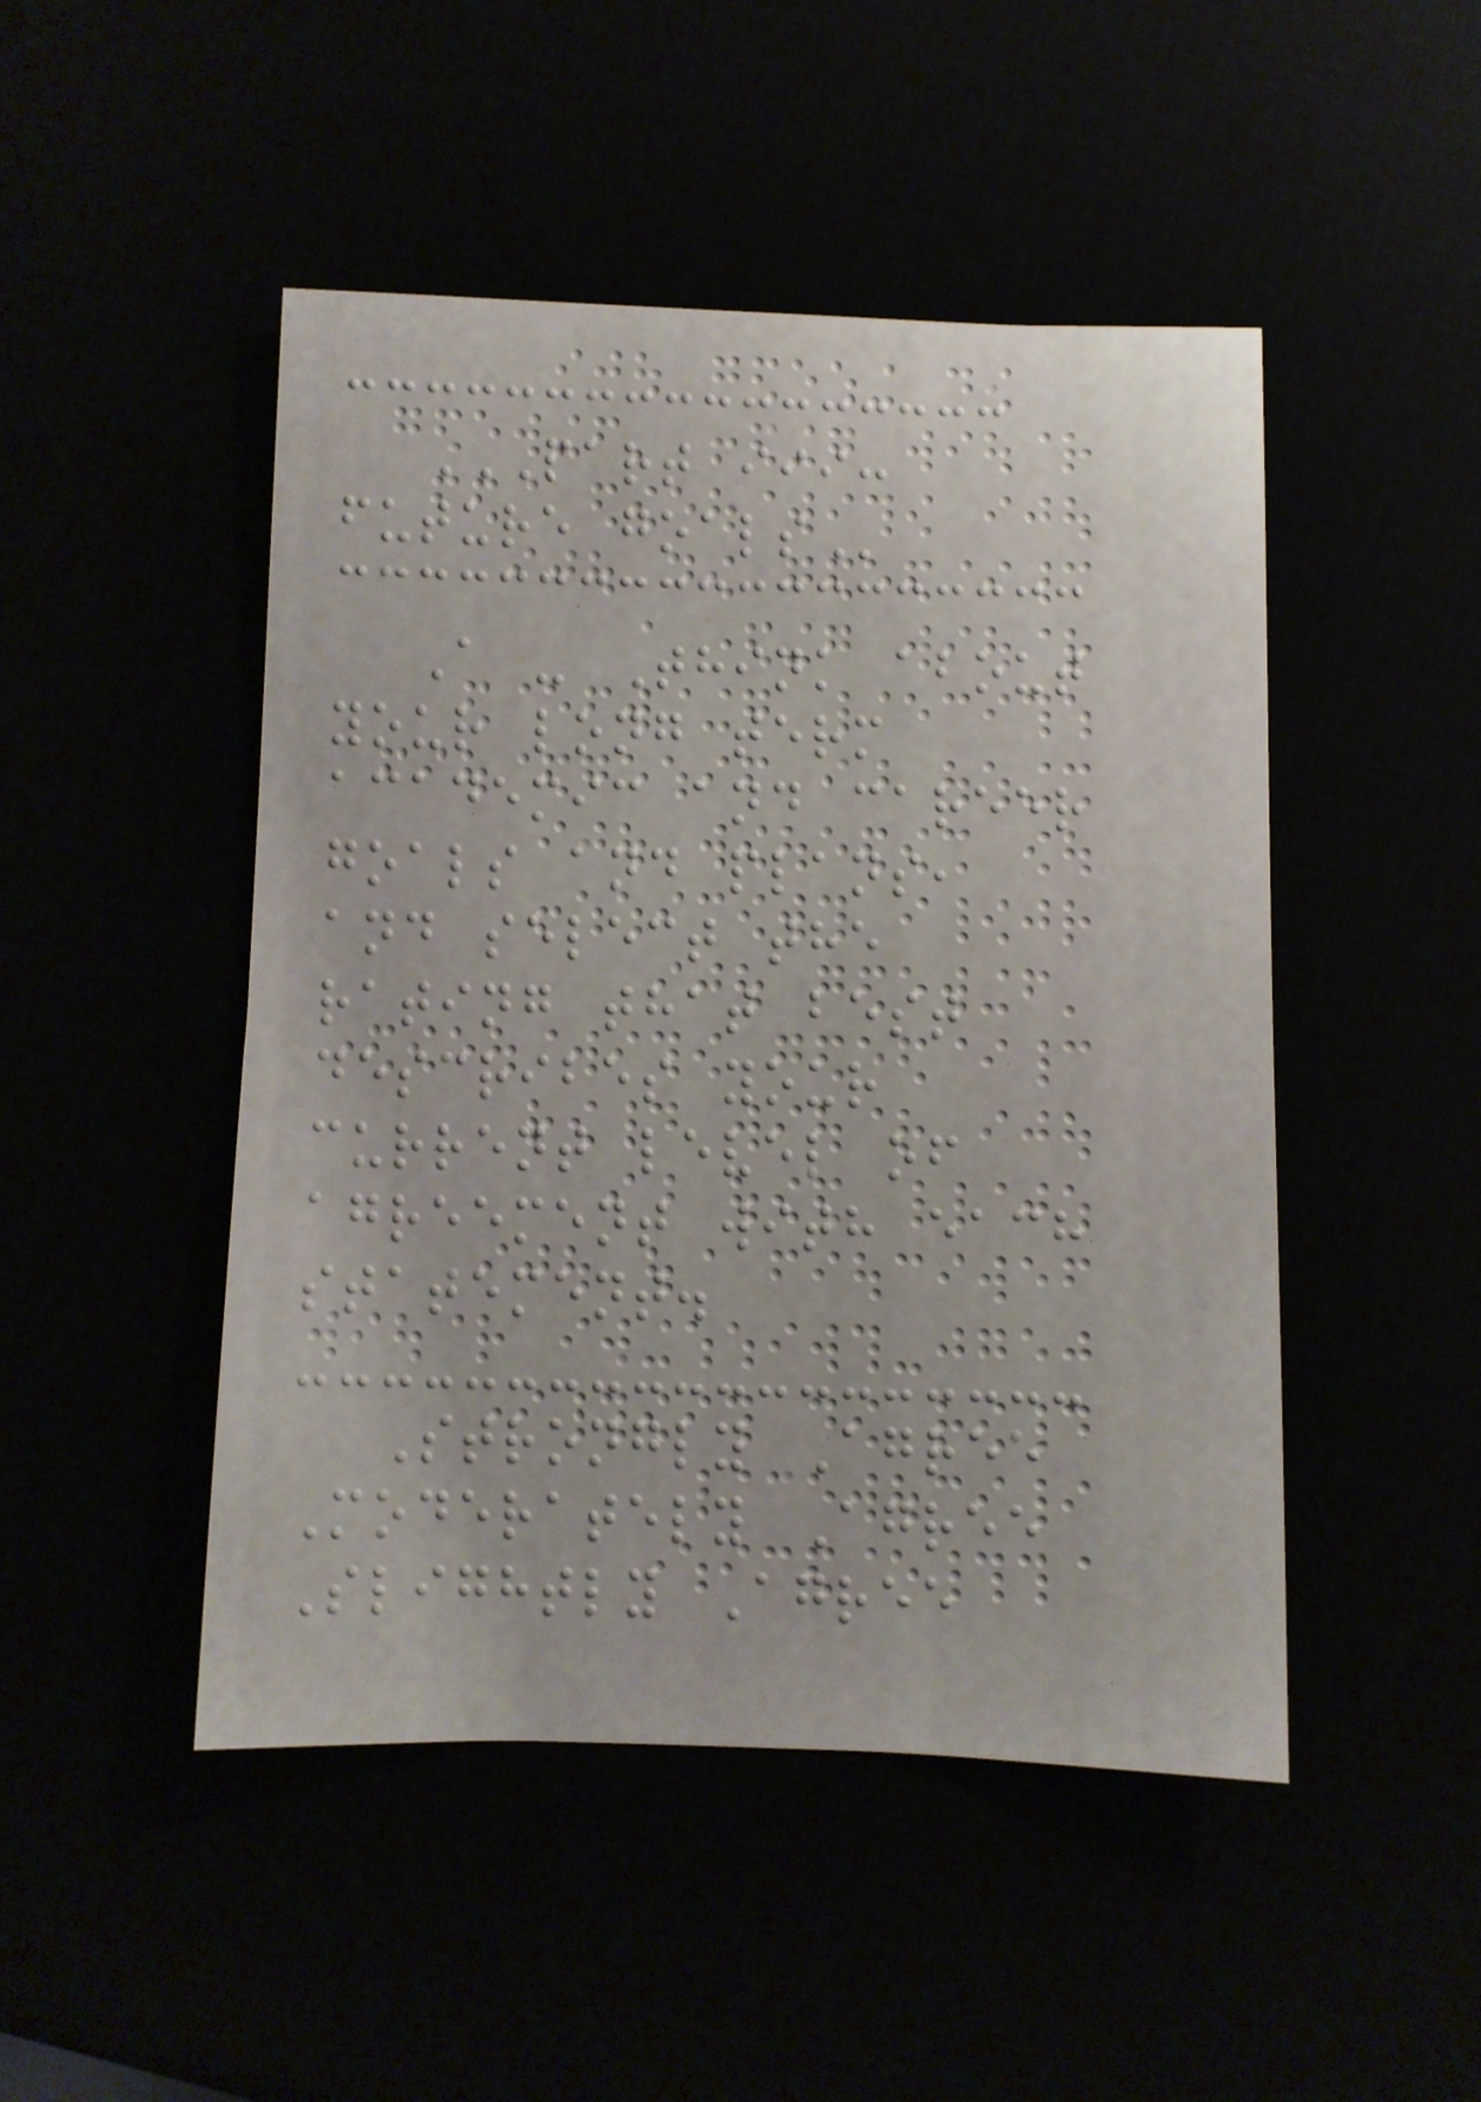PART III:
FUTURE GOALS
A - Think about
your long term
academic and career
goals and plans,
and select the
rating that best
describes your
current level of
agreement with each
statement.
Strongly Agree
Moderately Agree
Slightly Agree
